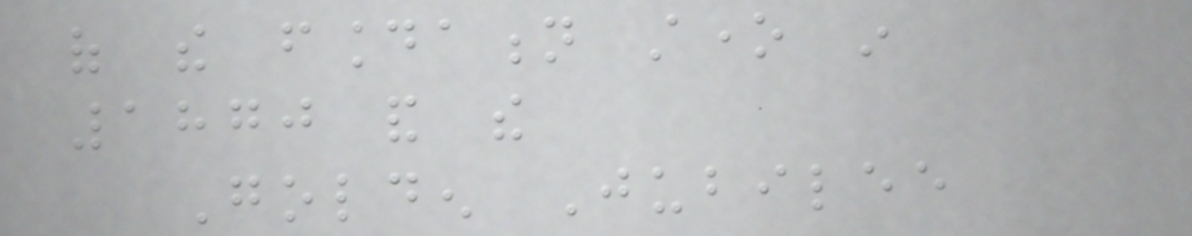of the foundation stone in
1870 and the
Golden Jubilee
